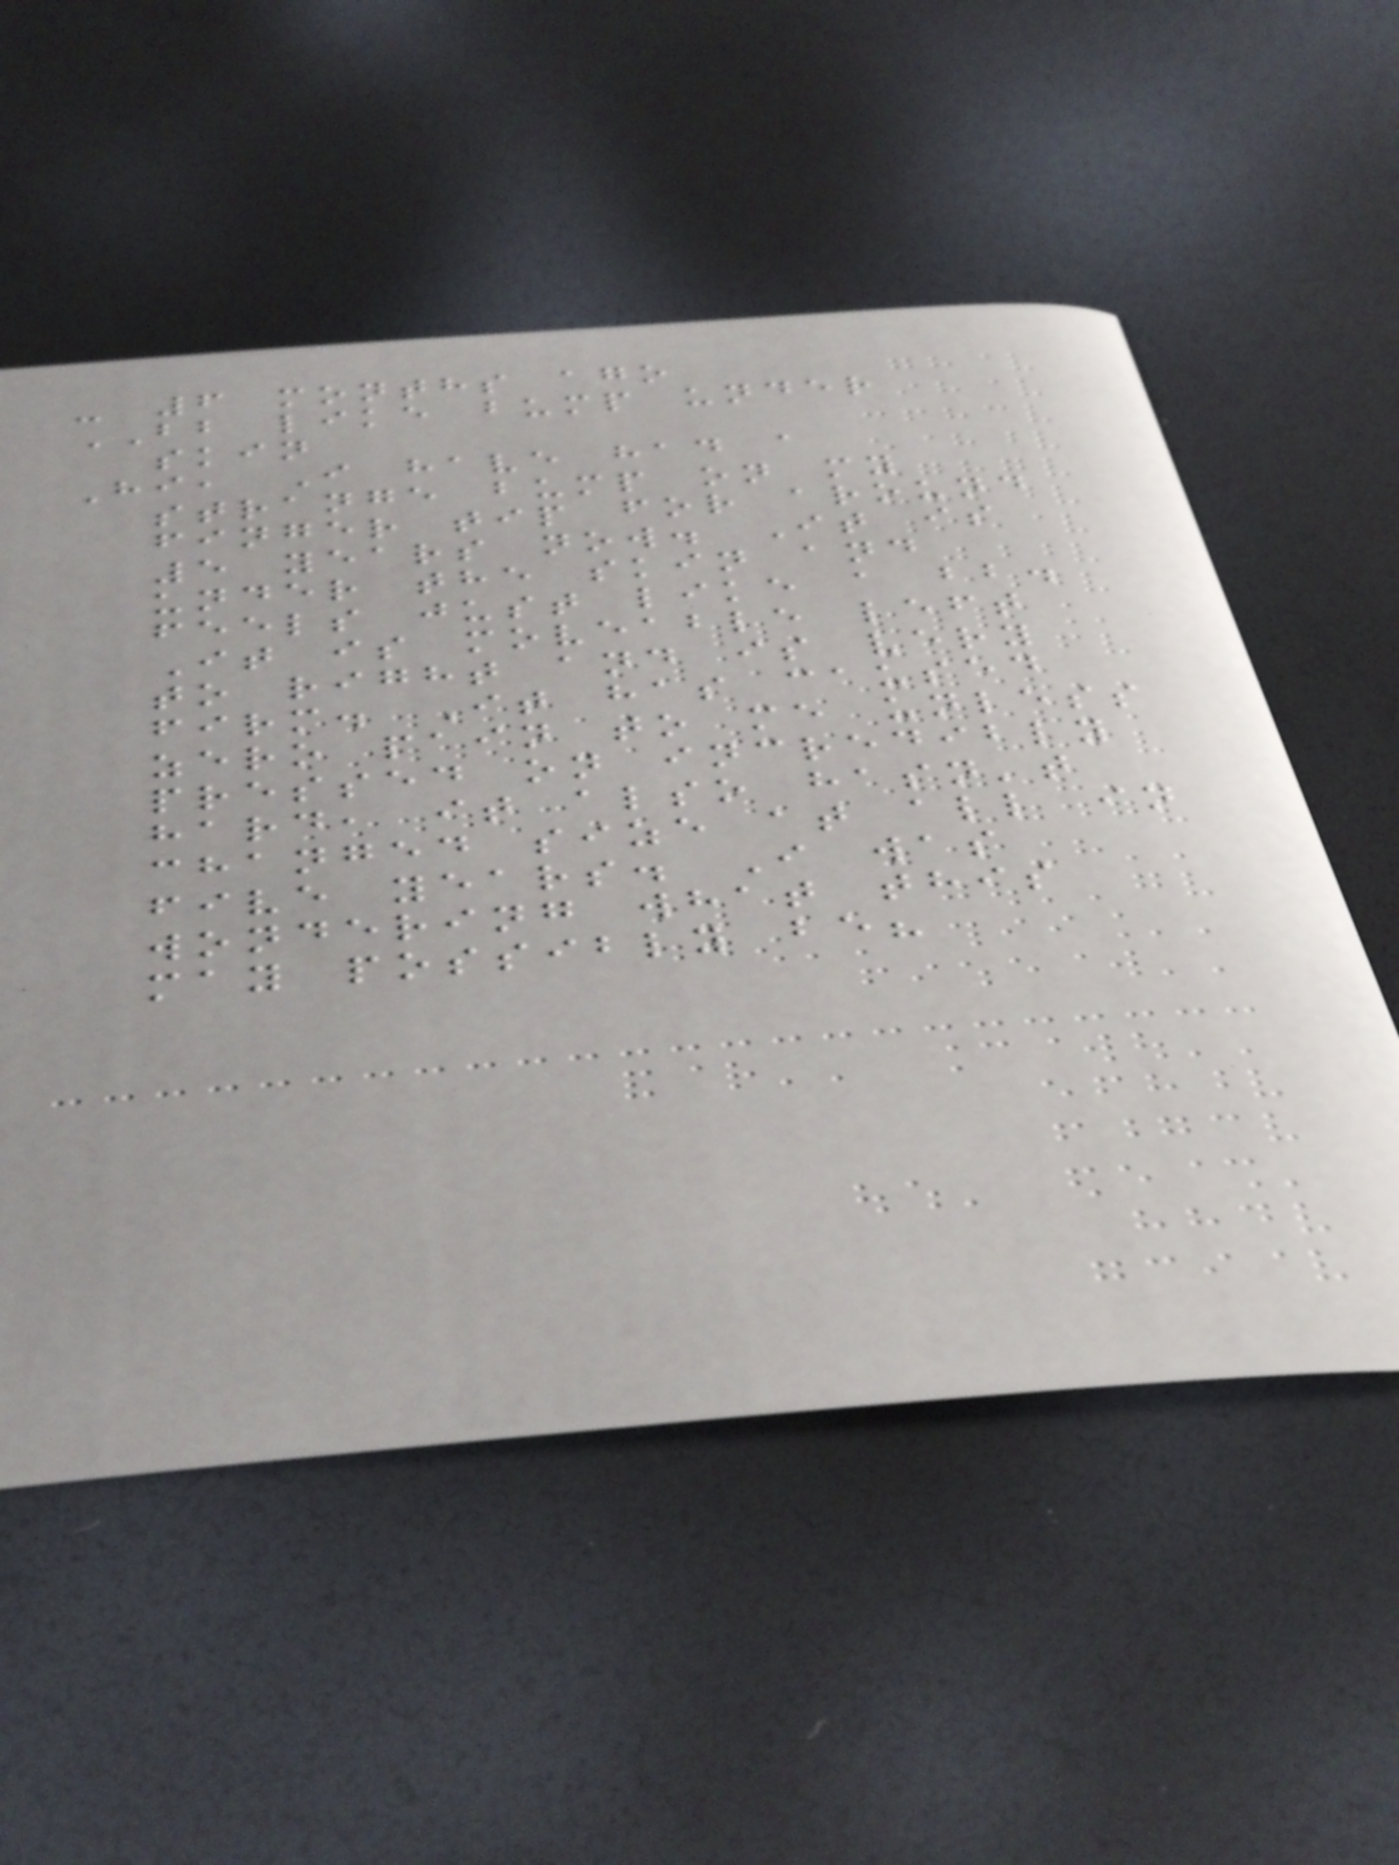- 6 months ago
BB like bump under
skin
Hi, I have had a
strange bump on my
finger tip for around
5 years now. It is
under the skin and
feels just like a bb.
It is moveable left
to right and is very
firm. It has caused
zero pain to me unless
pressed on incredibly
hard, it also hasn't
changed size at all in
five years. I was
wondering what this
may possibly be?
